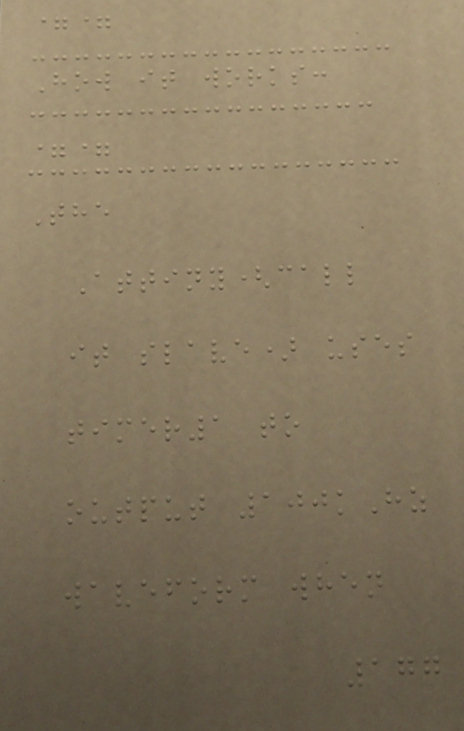==
How it works:
==
The
Attiny(call
it slave) uses
timer1 to
output 100kHz
waveform when
177
